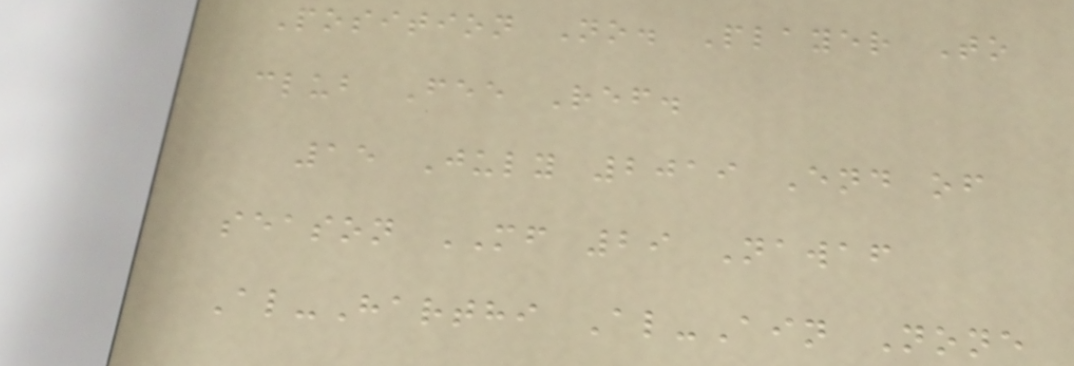Position No. Player To
club Fee Ref.
15 July 2019 End of
season MF 29 Nawaf
Al-Harthi Al-Ain None
